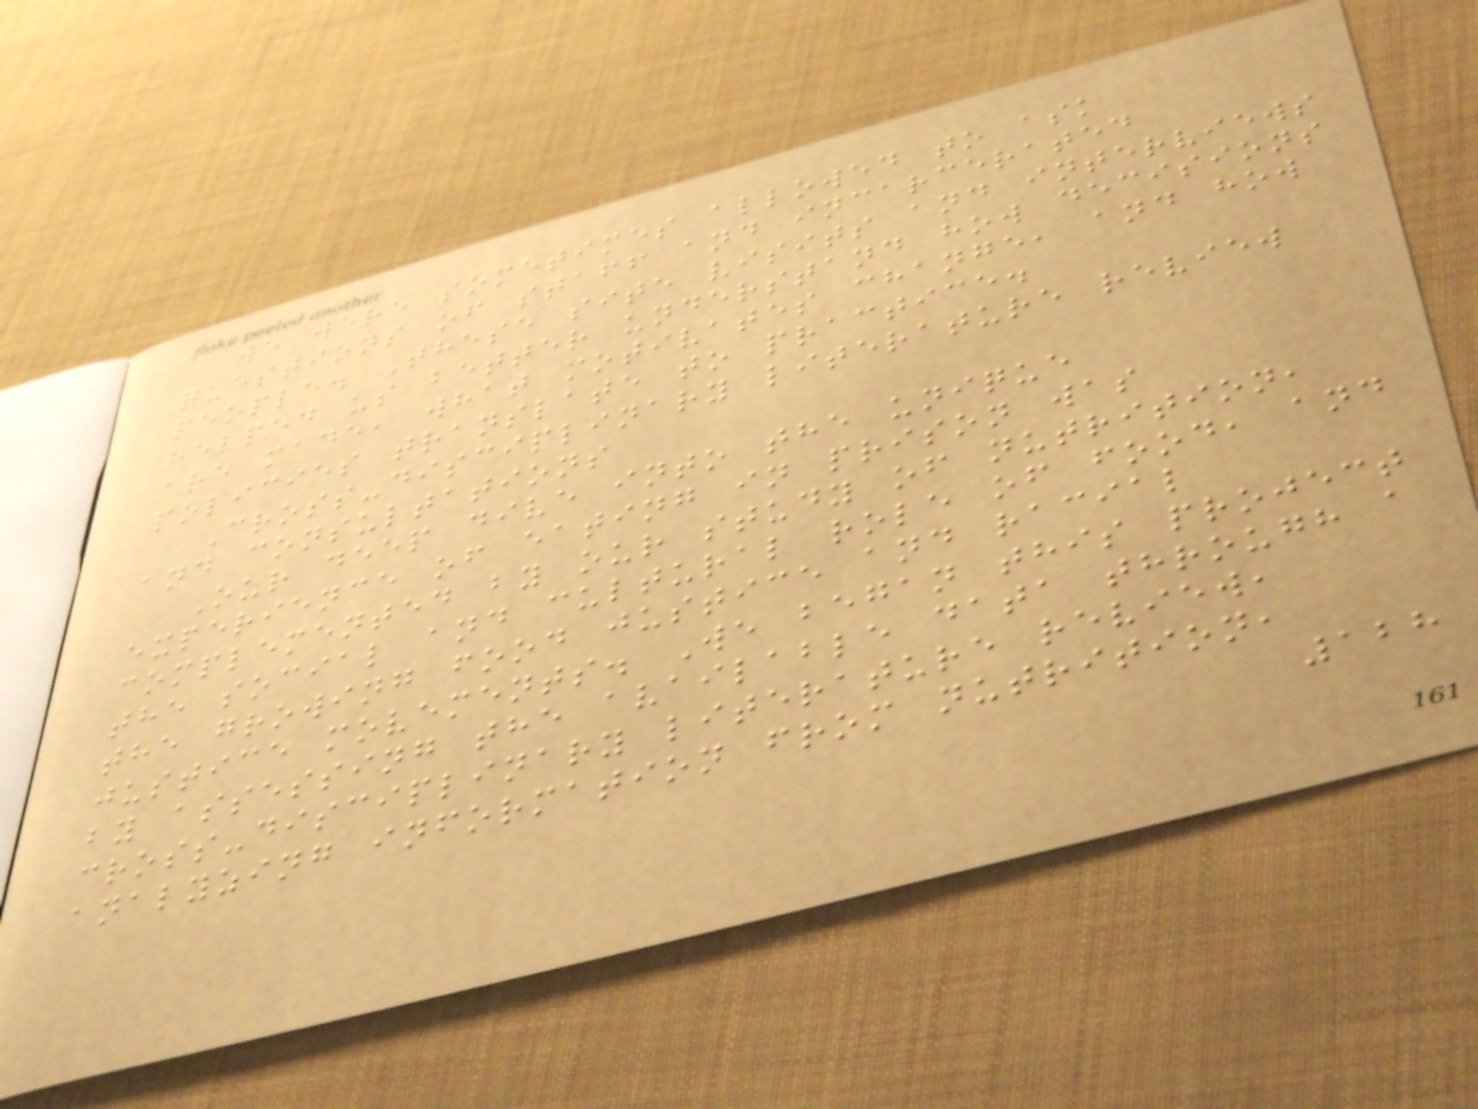we were sometimes allowed to ask
questions of staff and incarcerated
people. These site visits and interviews
helped us better understand how decisions
are made, what motivates change, and how
policies translate to practice.
Cross-disciplinary literature review
and consultations
Our deep dive into the unique
experience of eating in prison was
complemented by our study of nutrition,
the social and cultural role of food, and
the growing food justice and racial
justice movements. We began this project
by assessing the available data through a
cross-disciplinary literature review,
analyzing information from nutrition,
128
